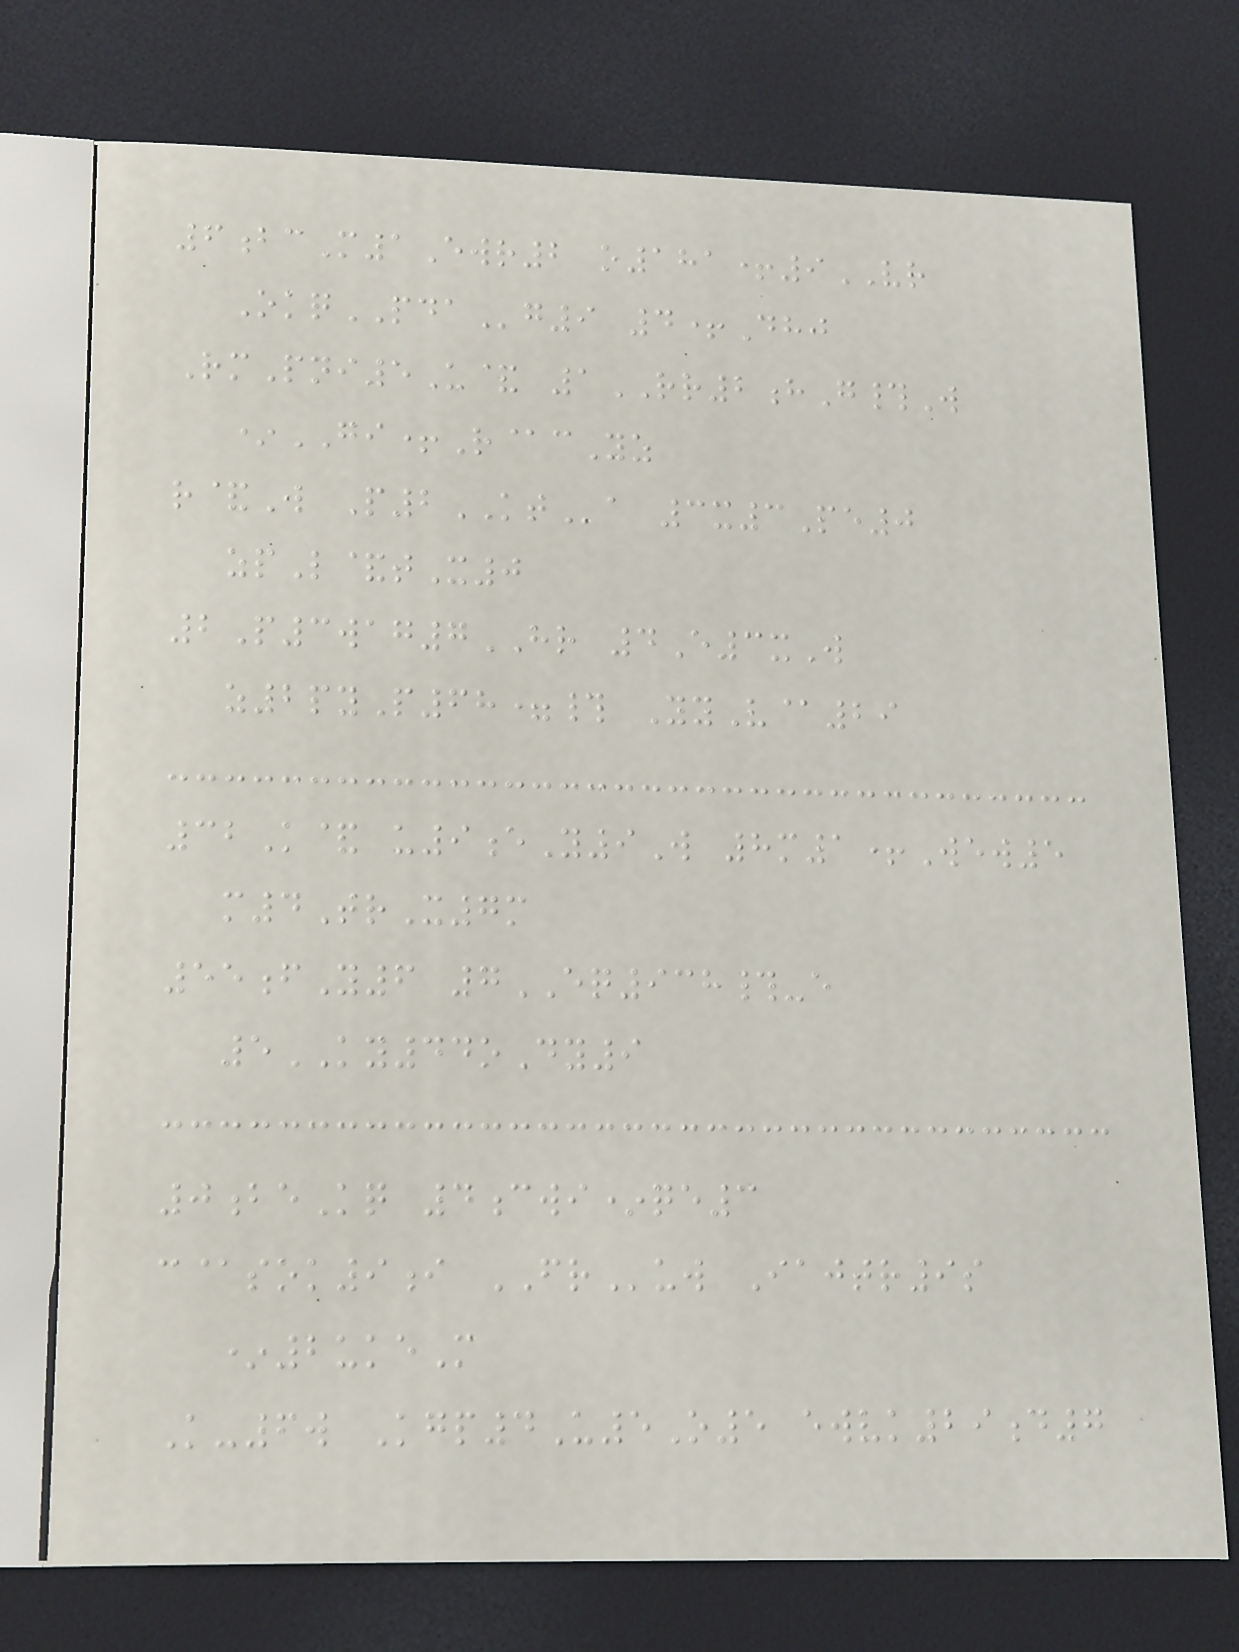6bcM1Ewr2 o181+9VR
OkqPDAg9 4+Dhj
RmPni5U& 1RR2hG#W
*GI+R@cYz
r&W P2KTa 3x3Pe0
zpL&tX0
2P3wag7HR 4E3xW
z2pyP68=# YyV@29
32K& u9eY9W 8m1+Wew5
m4TrX7m
55fY6 7EQ938#-e
5KY44oDy9
0beKq 4cwi*qe3
c@sok9i FRuw Iajtr9s
*2ukeM
K-6w Kgp4U5O5 ewvk29d7
